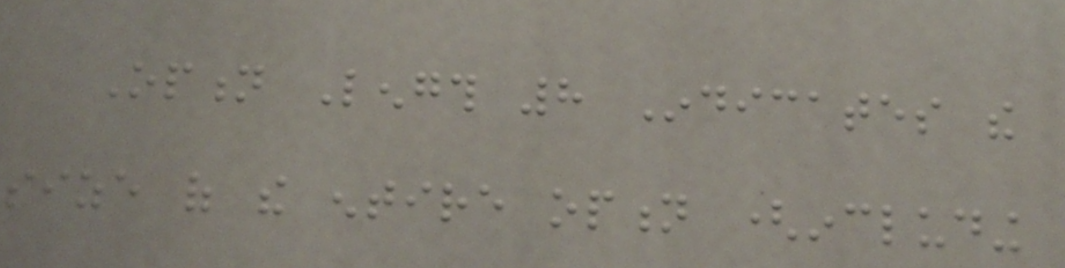Option Length 8 Indicates the
size of the entire option (including
